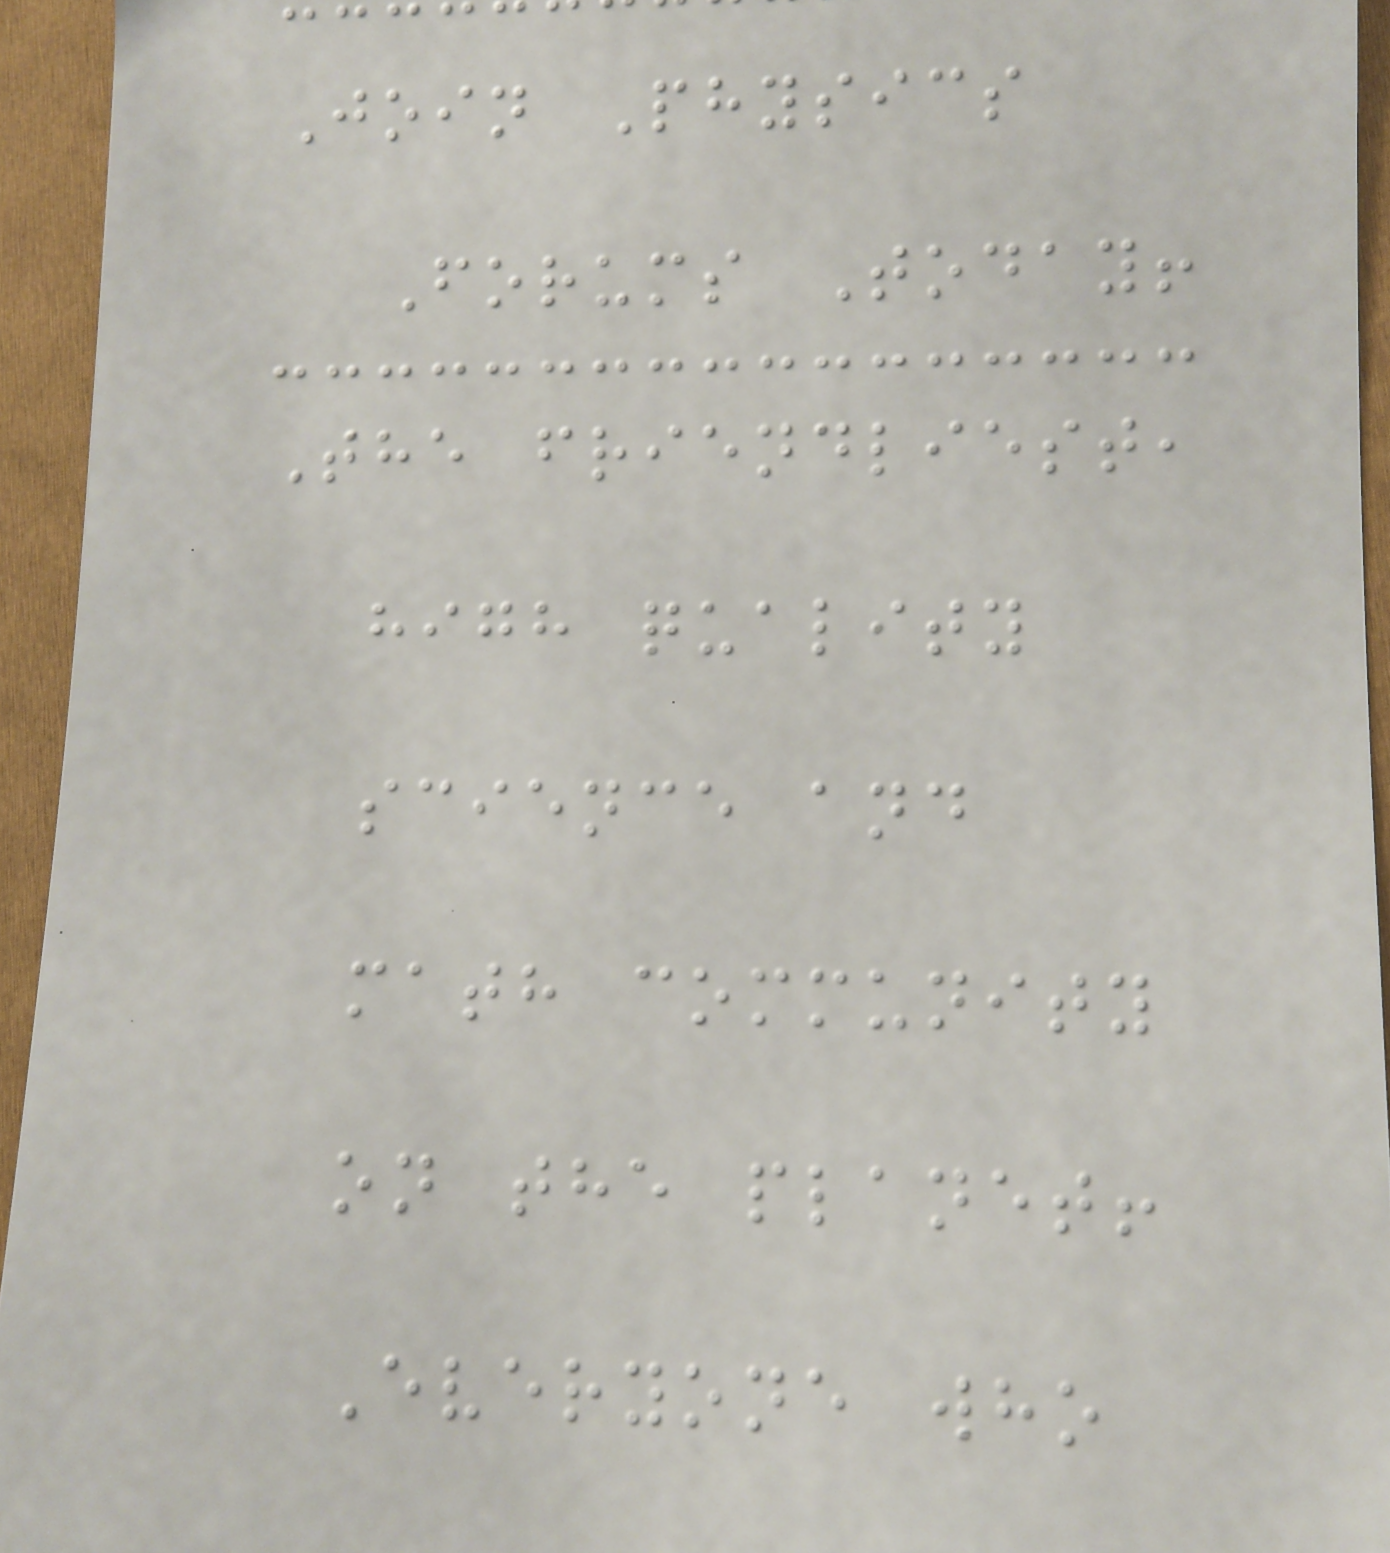Join Physics
Forums Today!
The friendliest,
high quality
science and
math community
on the planet!
Everyone who
